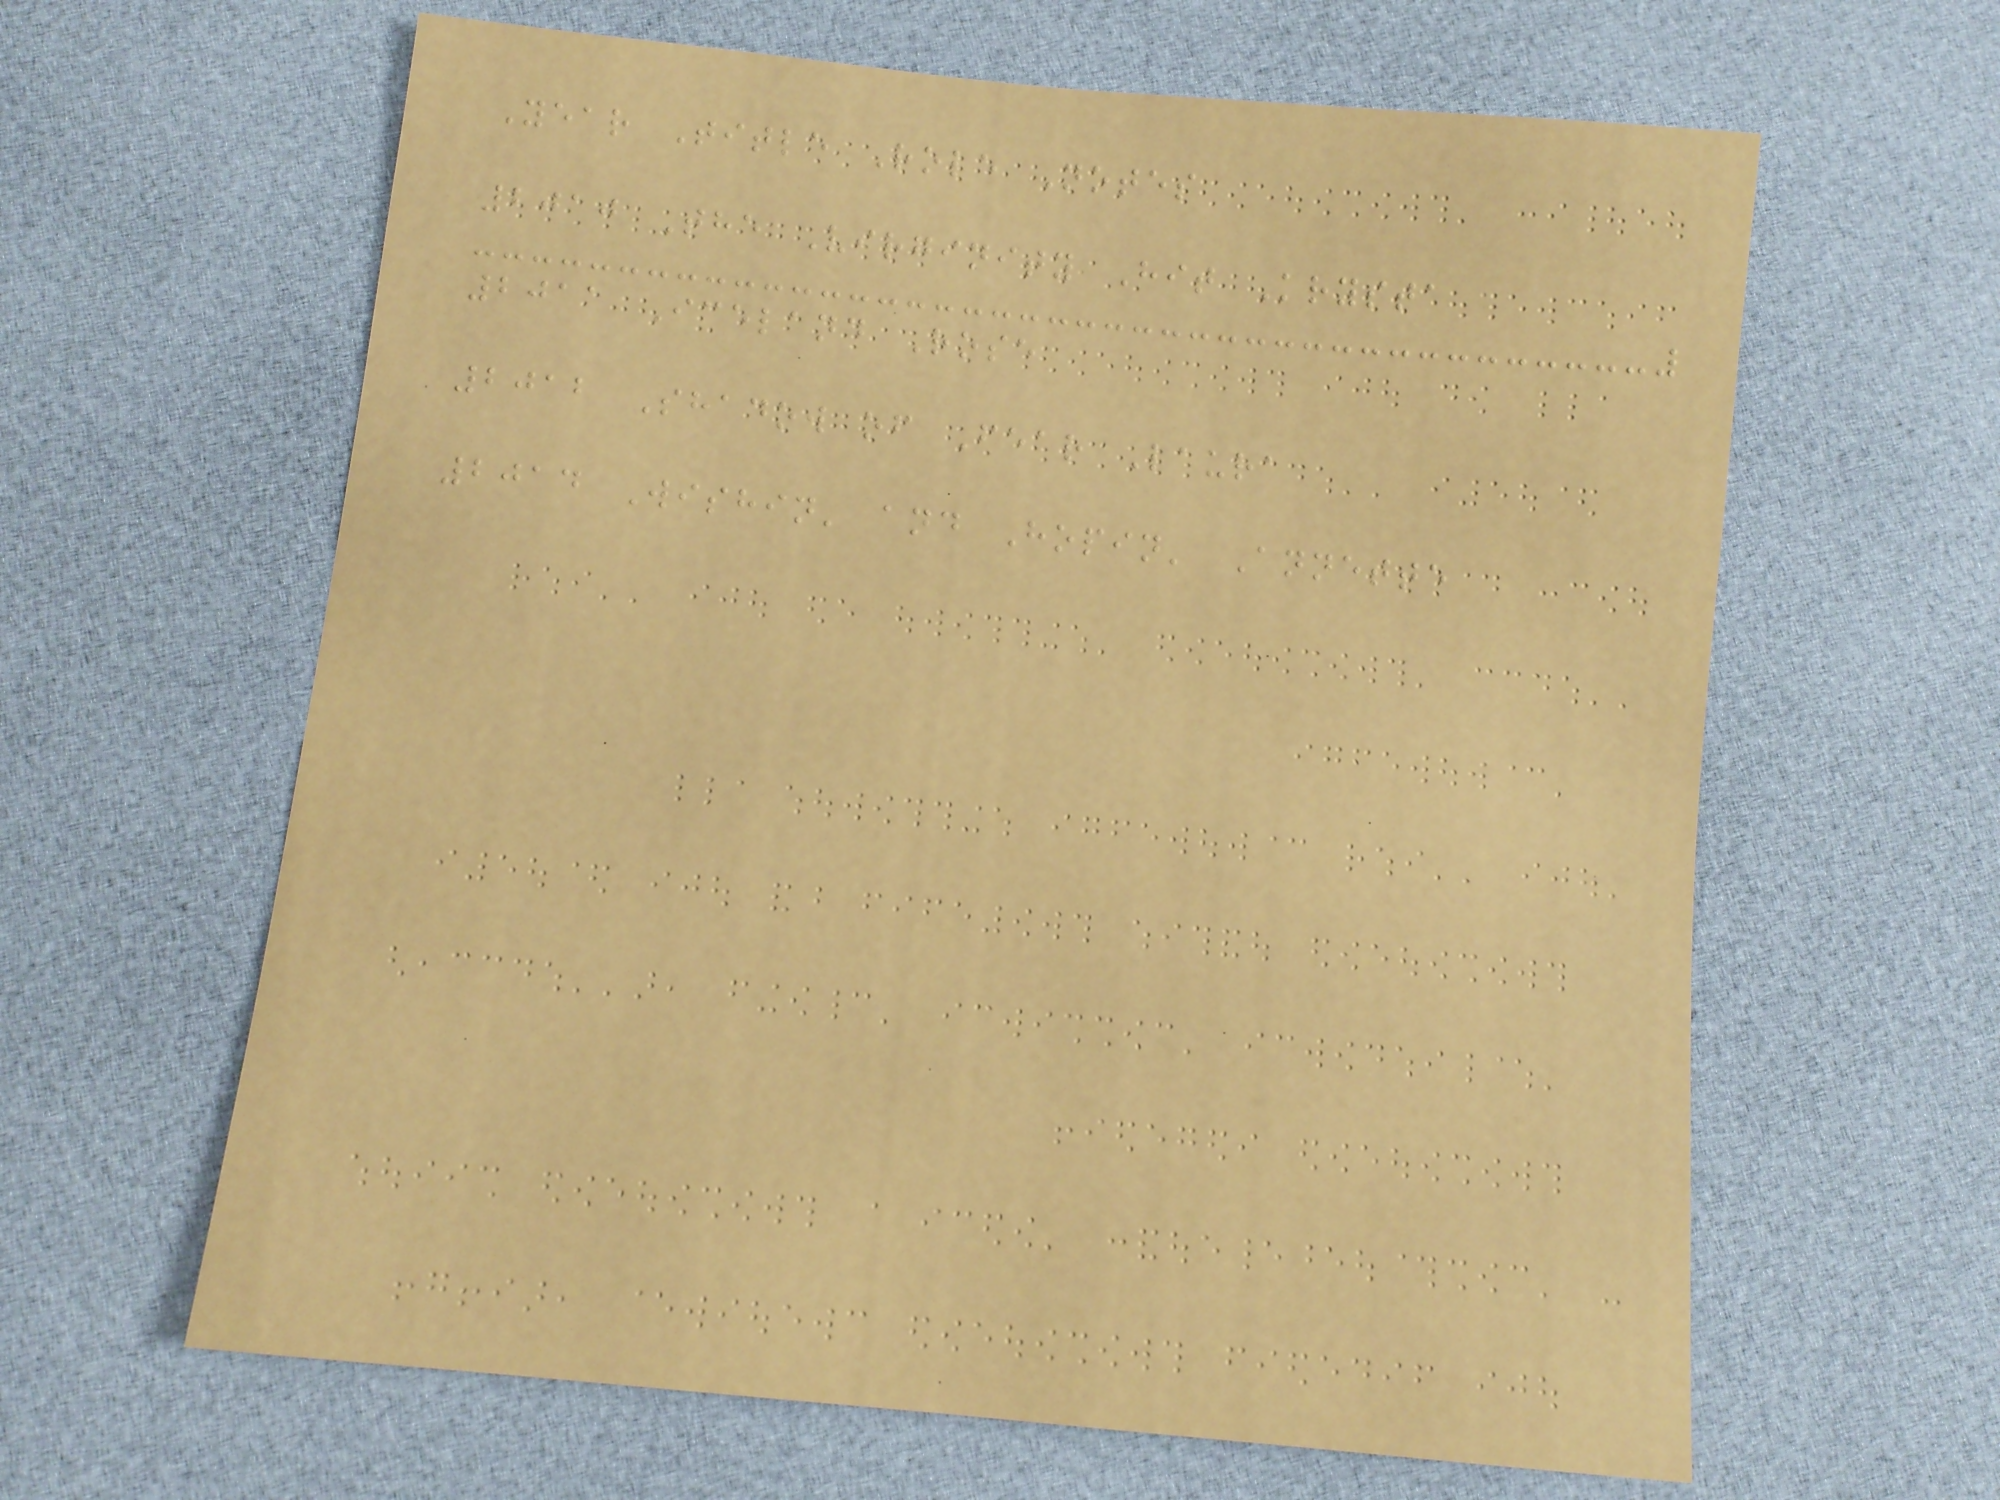Year Title Role Notes
2010 The Virginity Hit Krysta
2011 Iceland Rose
2012 Shadow of Fear Laura
2014 Wishin' and Hopin' Annette
